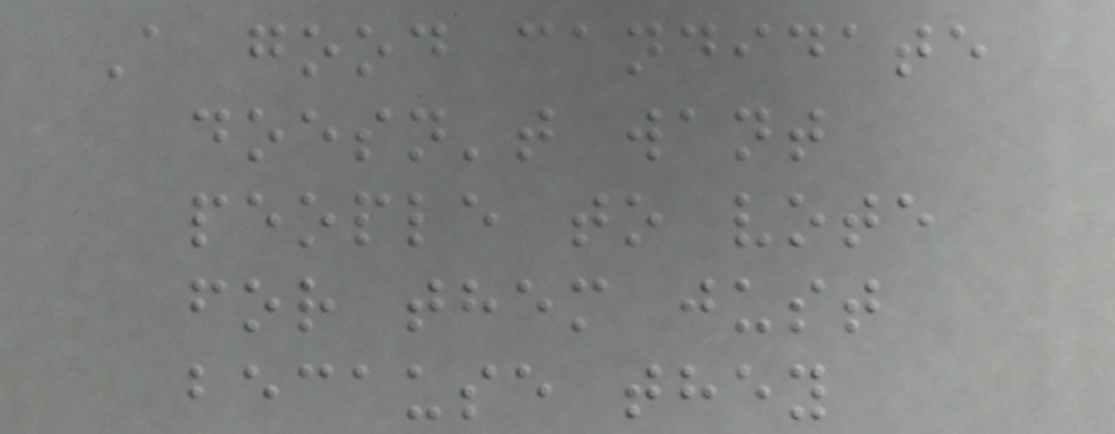A good candidate
doesn't want
people to vote
for them just
because they
